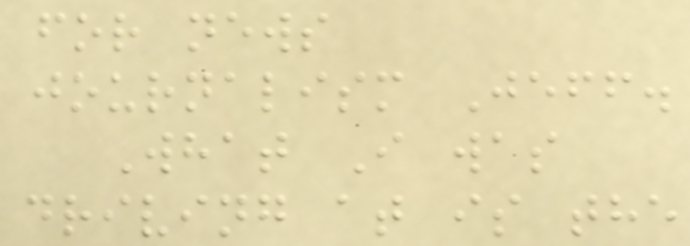for news
journalism Jeff.
What I was
driving at is the
